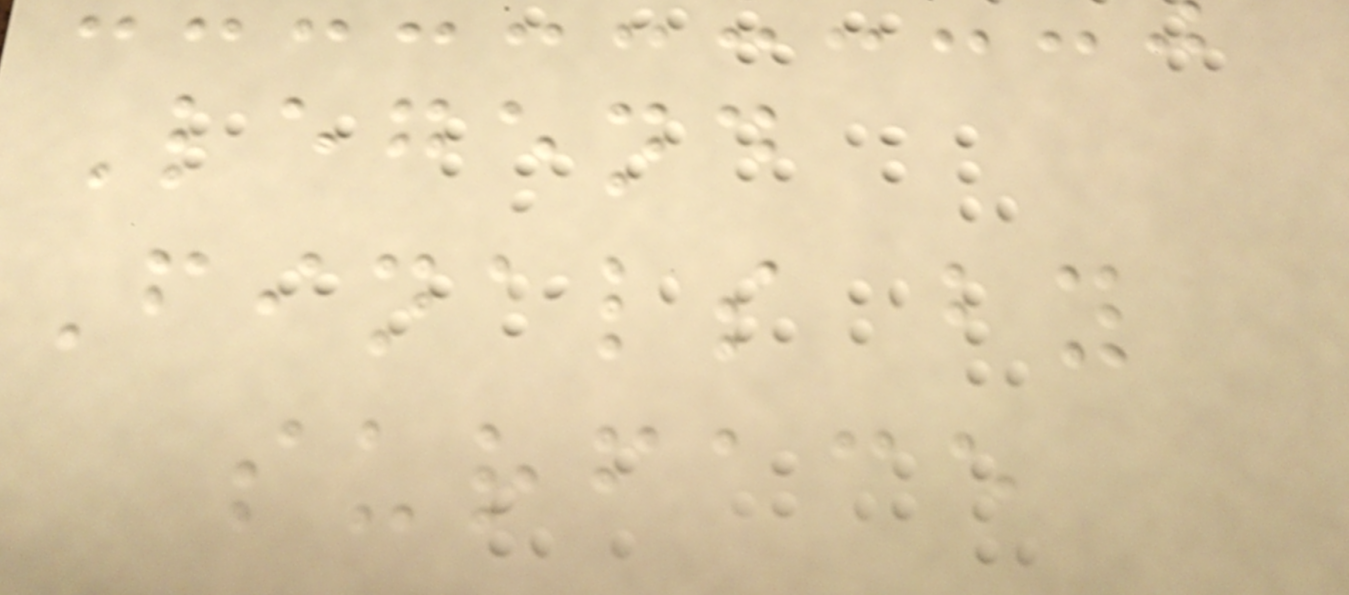Legend
Finals by
surface
